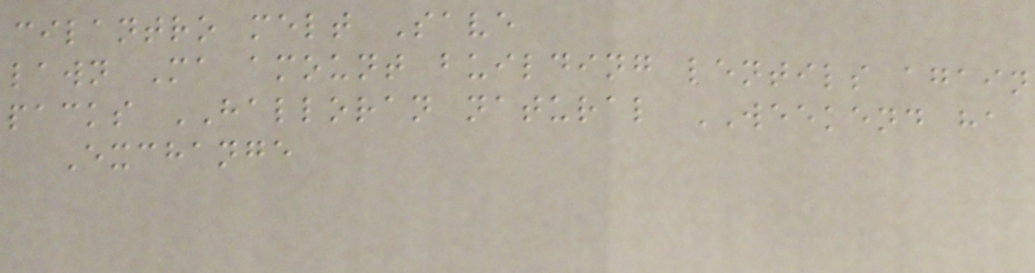cilantro melt Save
lawn Ma amount building lentils again
packs HALLORAN natural WEEKEND ha
Exchange
